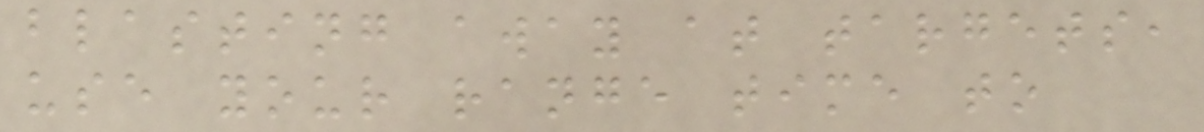blasting away at targets,
use your range time to
